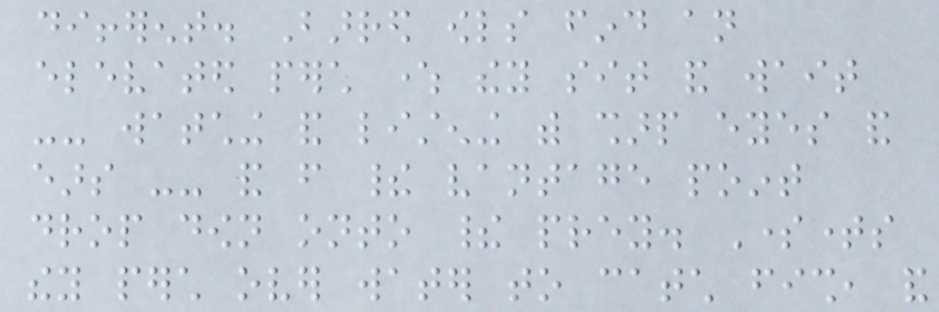different. Barred owls find an
elevated perch where they sit and wait
-- watching and listening with sharp eyes and
ears -- and from their vantage point
drop down onto their prey. Sometimes
they perch over water to catch fish, and
